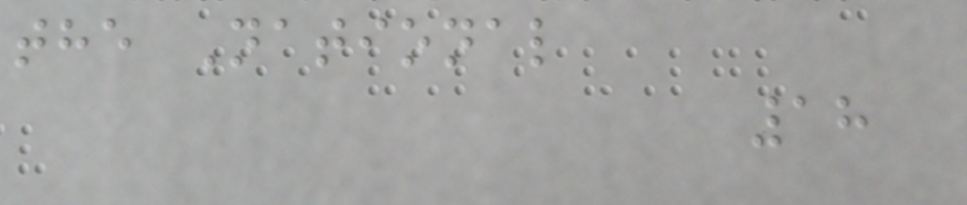the National
18
